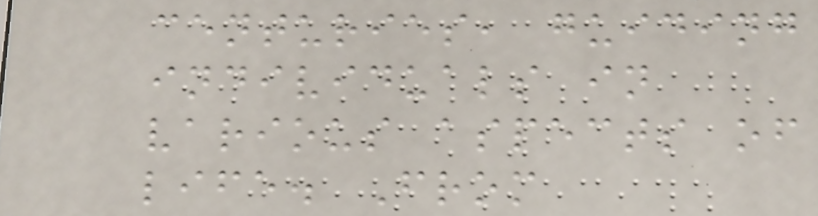centuries, guiding
individuals in
various aspects of
life. From
